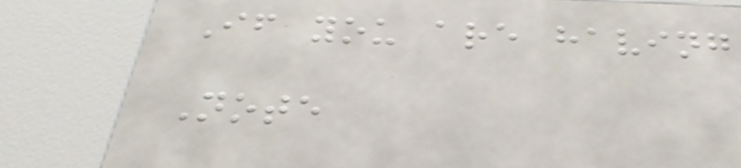If you are having
Note
